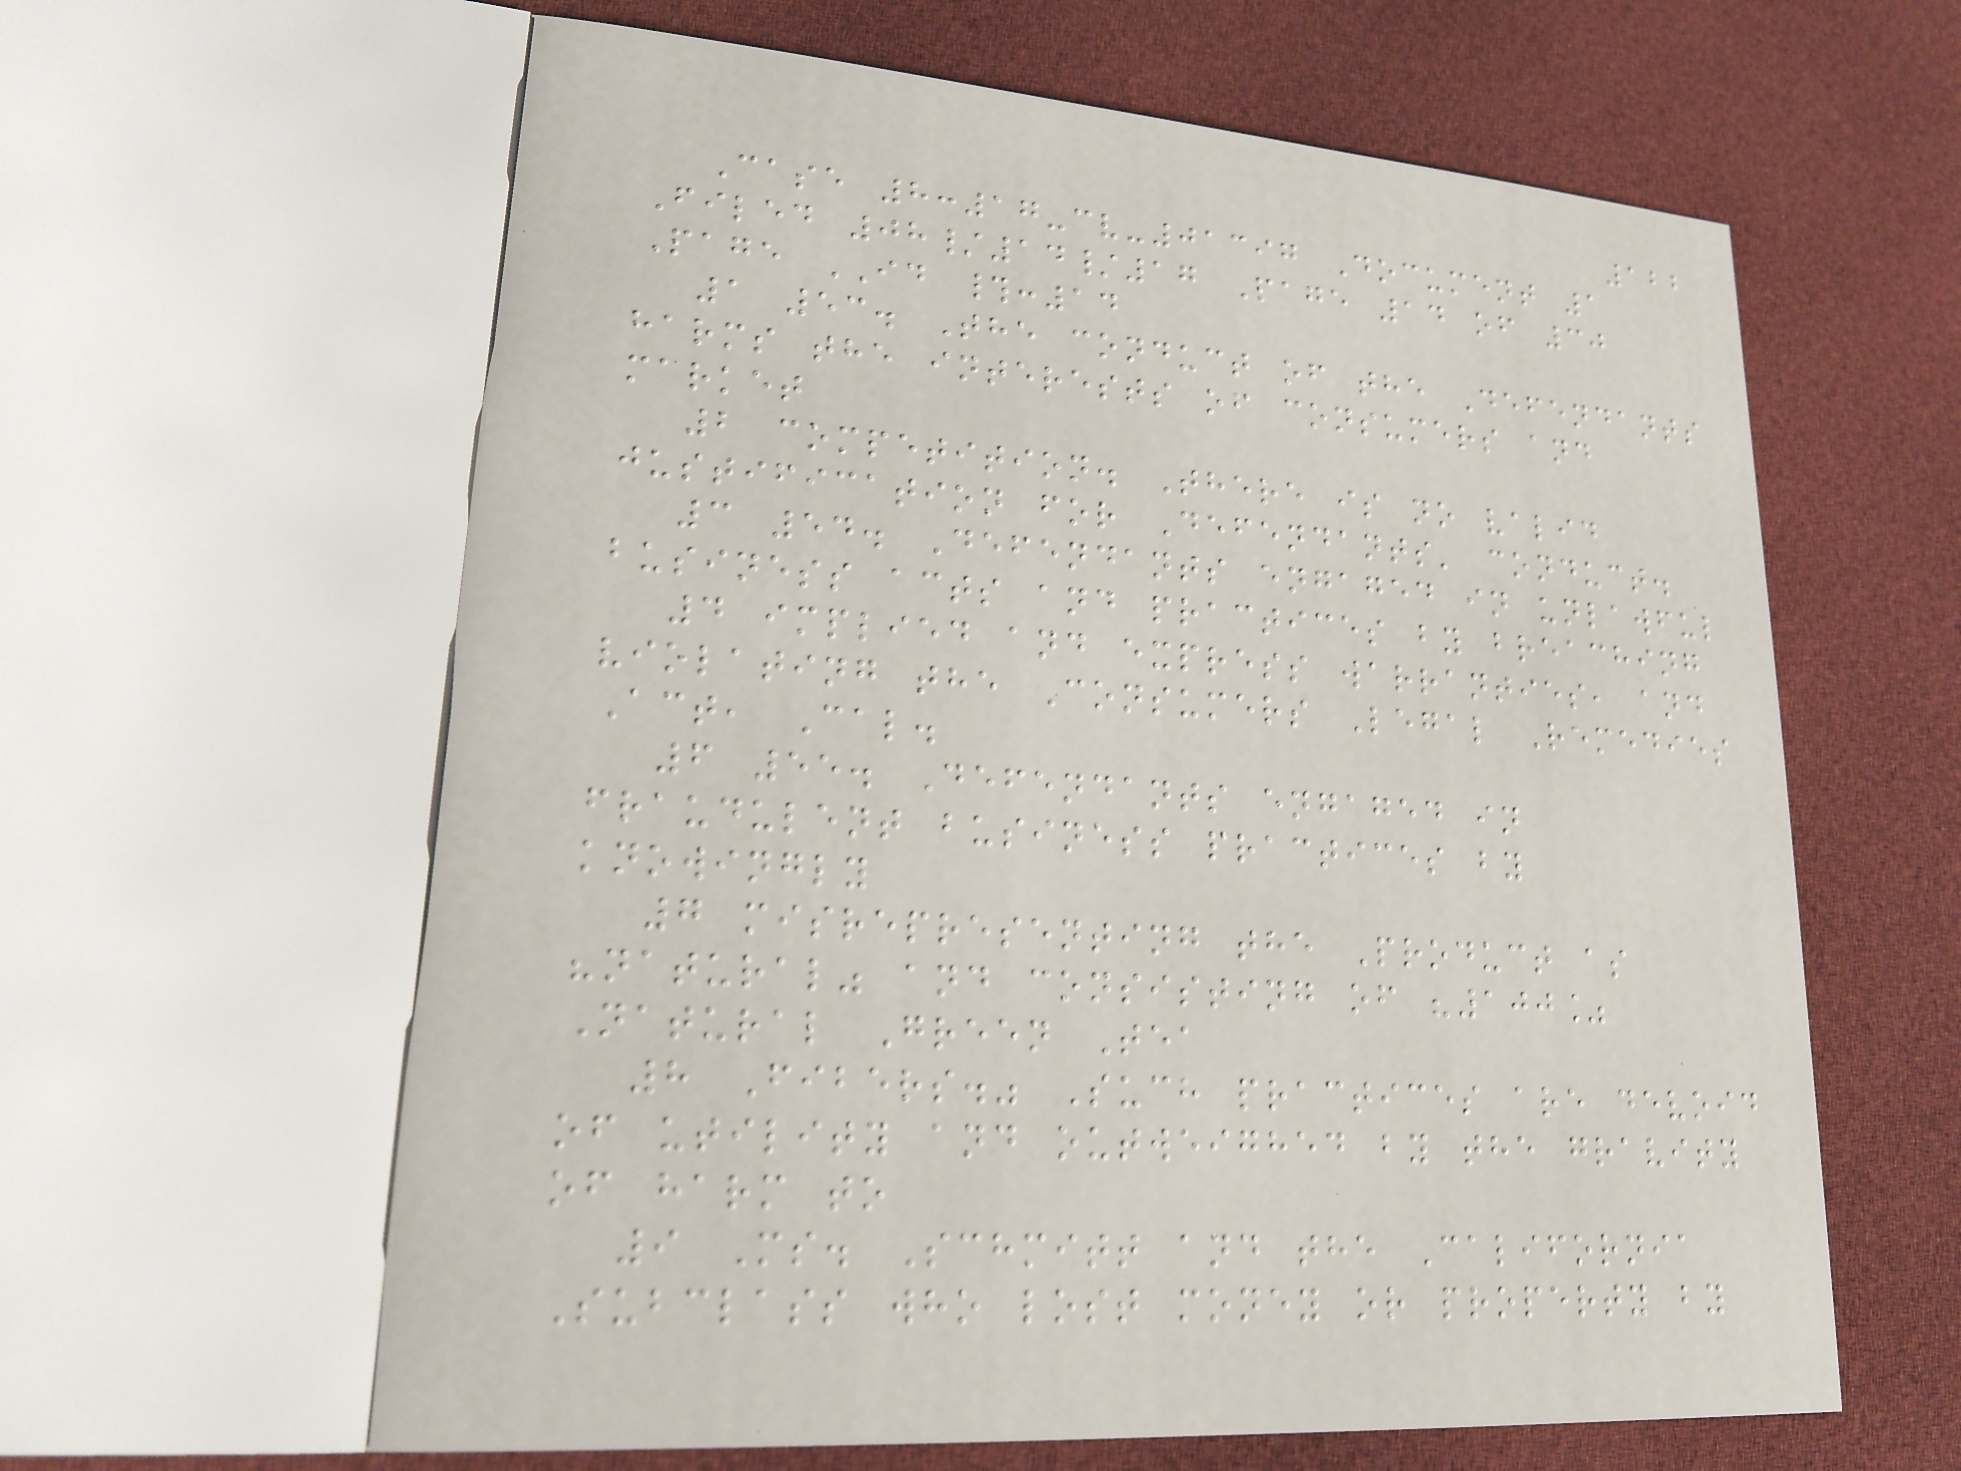122
Case 8:17-cv-01397 Document 1
Filed 08/14/17 Page 14 of 30
Page ID #:14
1 53. The conduct of the Defendants
harms the interests of consumers and
market
2 competition. There is no valid
justification for Defendants' conduct.
3 54. Defendants engaged in unlawful
business acts and practices by breaching
4 implied and express warranties, and
violating the Consumers Legal Remedies
Act, Cal.
6 55. Defendants engaged in
fraudulent business practices by
knowingly
7 misrepresenting the Product as
"natural" and consisting of "100%
Natural Green Tea
8 Fibers." Such practices are devoid
of utility and outweighed by the gravity
of harm to
9 Ms. Schmitt and the California
Subclass who lost money or property by
